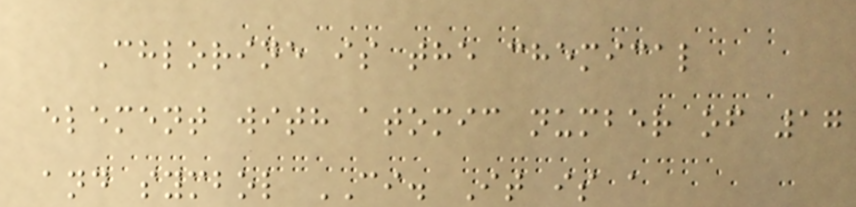Chlorine is the chemical
element with atomic number of 17
and symbol CI. It is a
